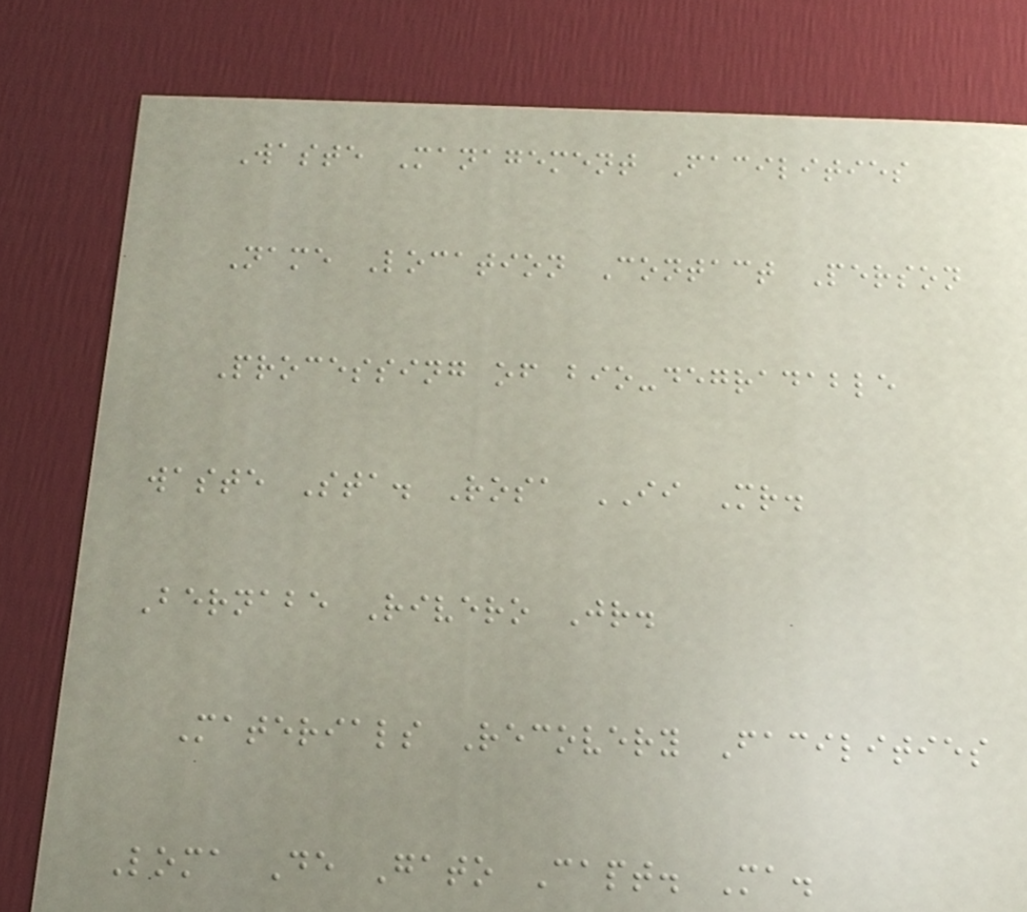Waste Management Facilities
Name Location Contact Person
Processing of bio-degradable
waste Sta. Rosa II Mr.
Bernabe Rivero Jr.
Materials Recovery Facilities
Loma De Gato Capt. Ma.
